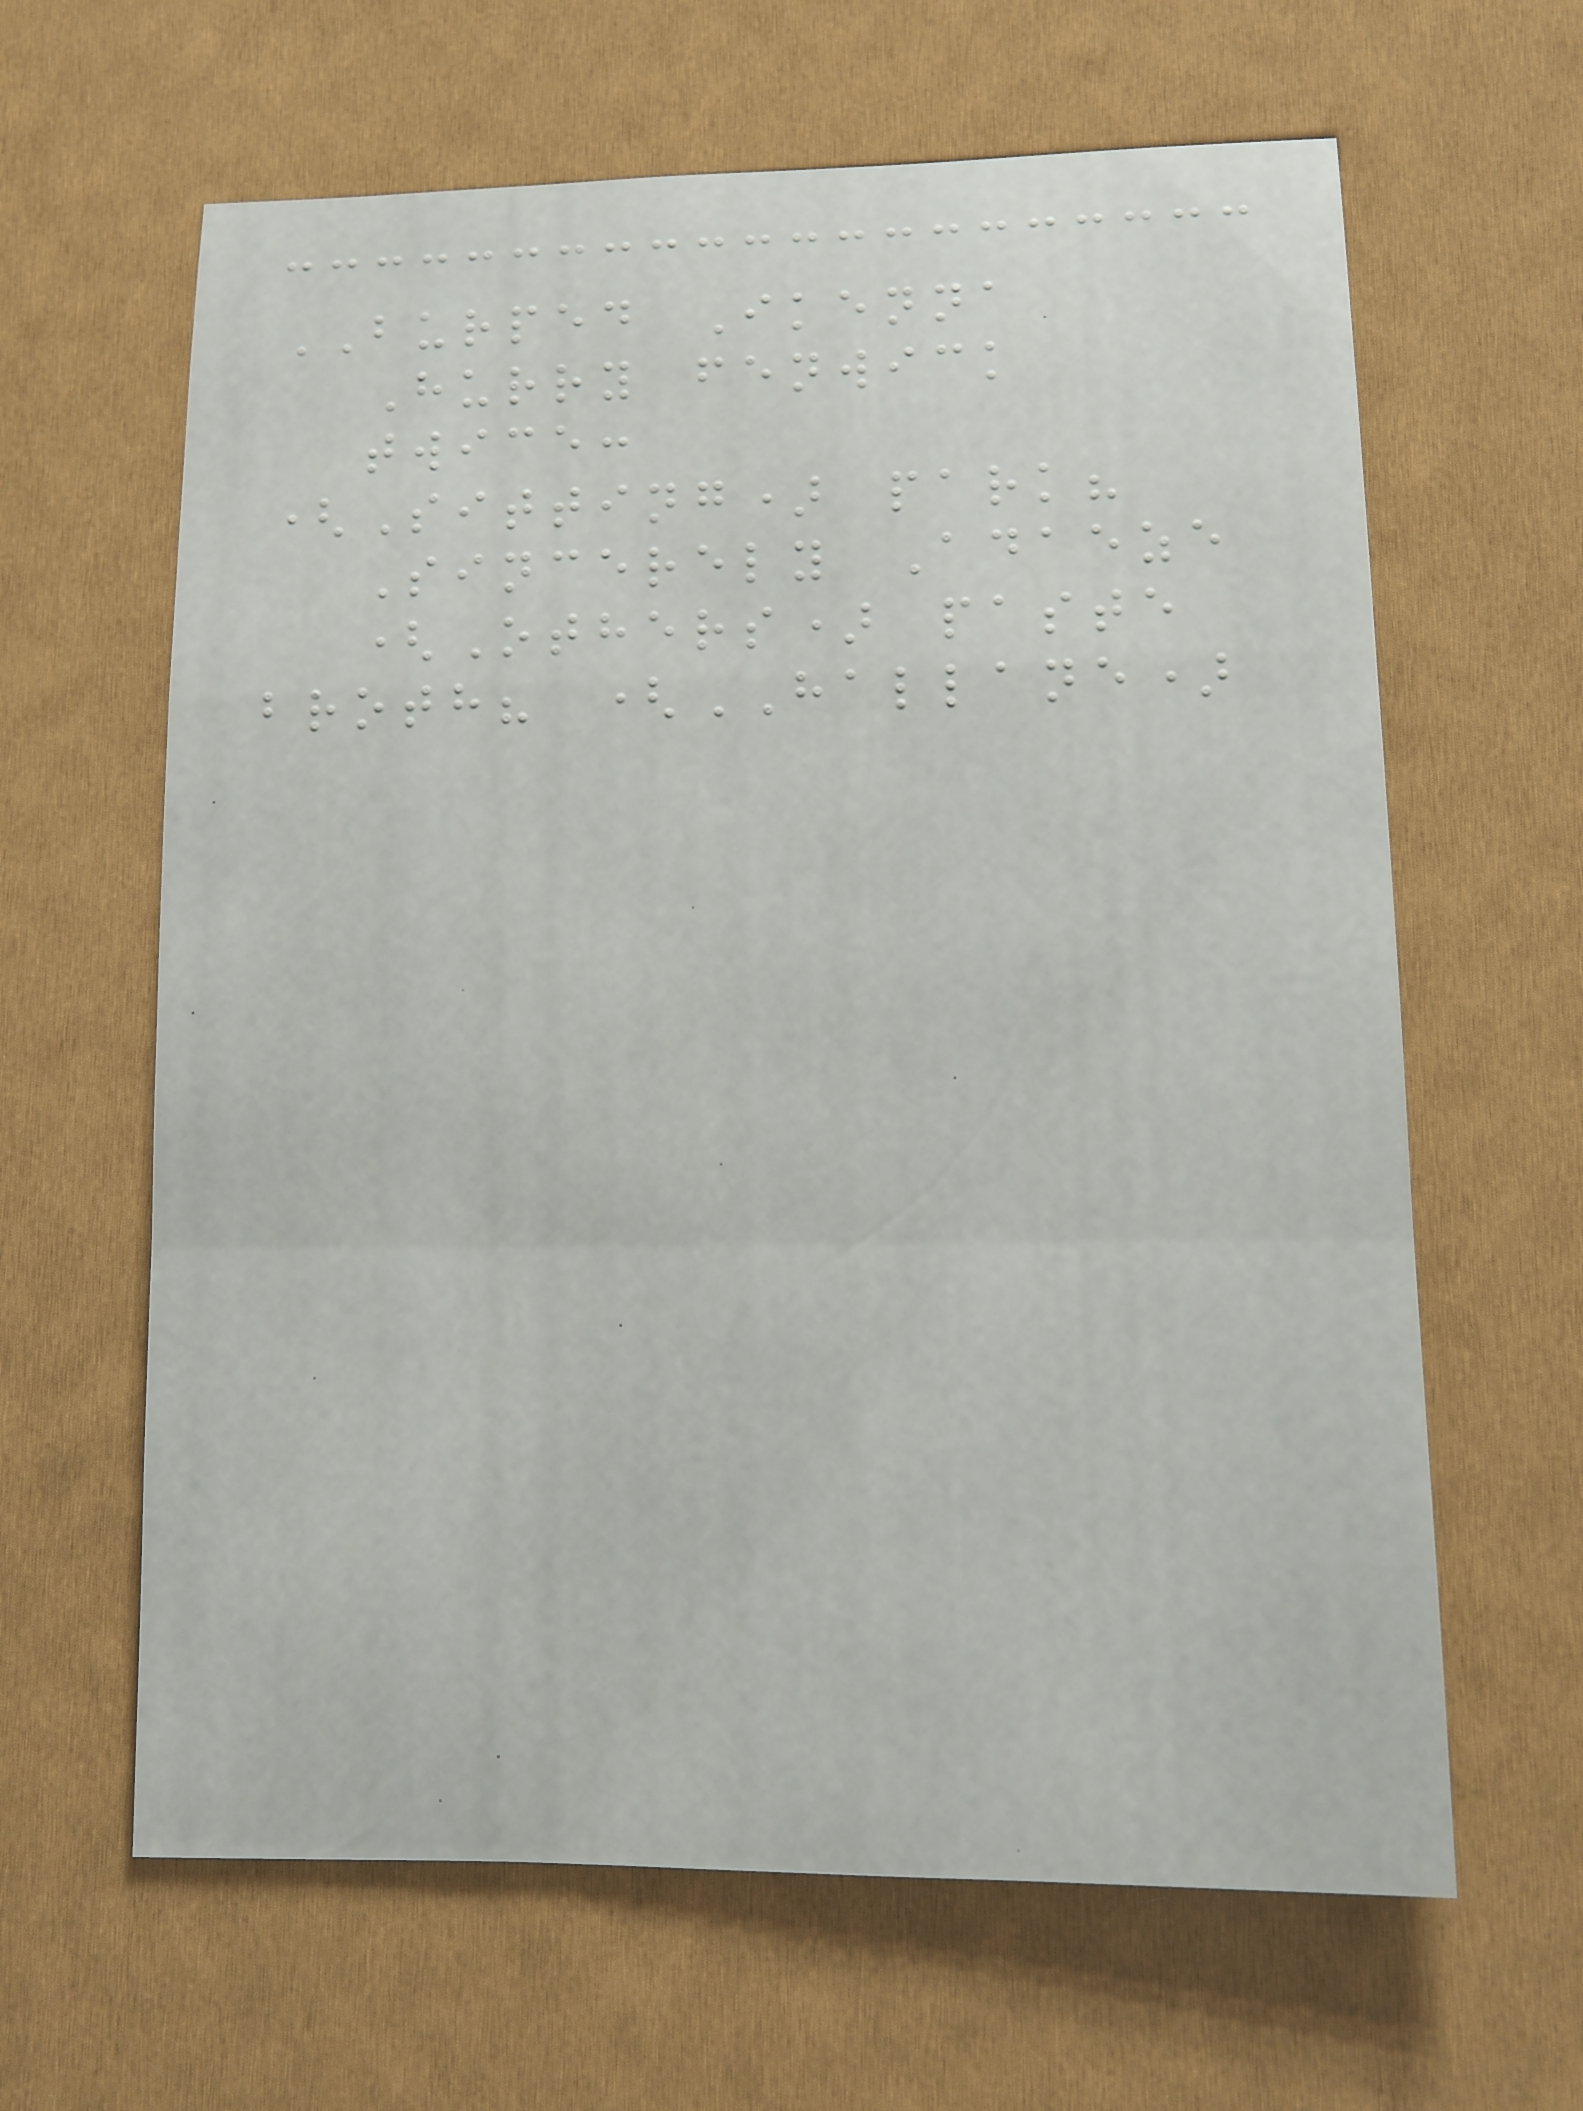BURPED Ikenna
Hurry fenwick
twice:
(Sitting) park?
Sincerely Adaeze
(Others) paste
broth? (HALLANE)
